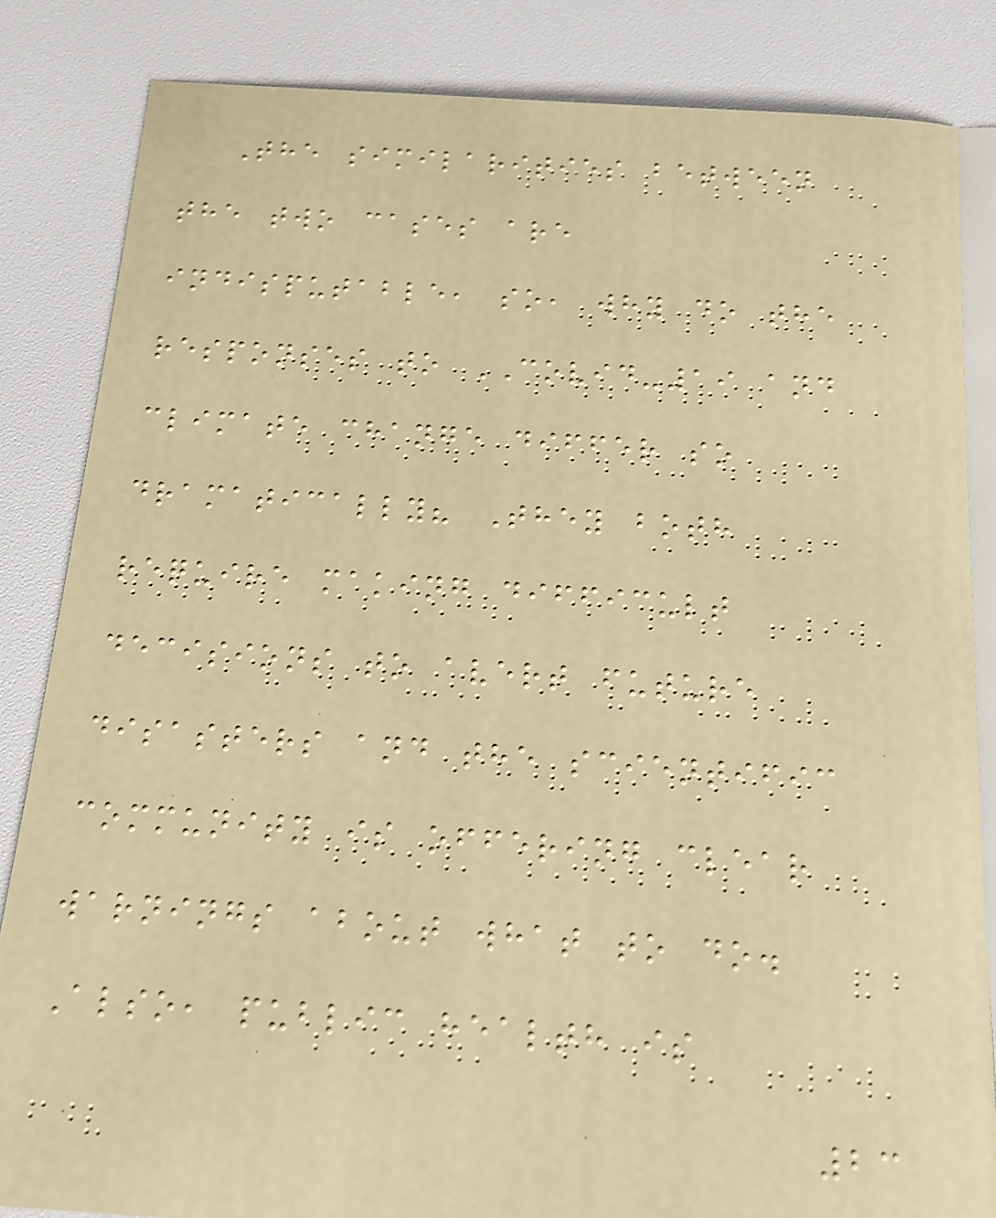The similarities between
the two cases are
indisputable, so, why do the
responses to COVID-19 and
climate change differ so
dramatically? They both
require making difficult
decisions to avert future
disasters and the scientific
community is offering clear
warnings about what to do.
Also, public health is
23
